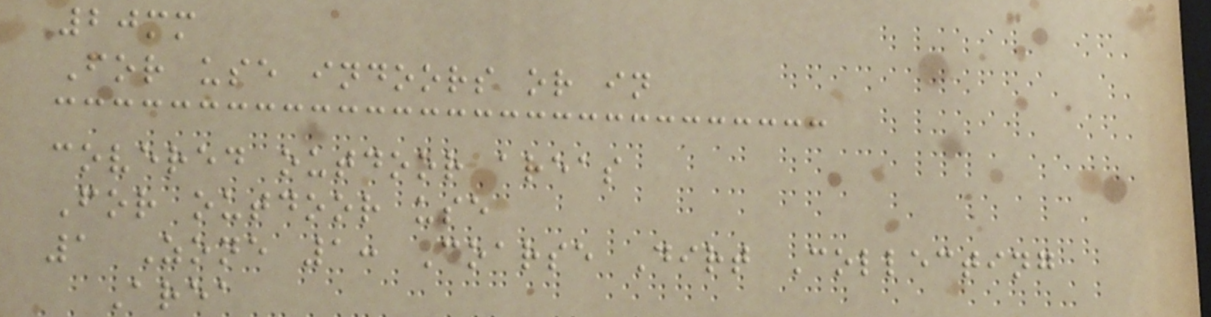20mm
For use indoors or in
covered outdoor areas
For outdoor use
1 Zone 1: Coarse Dirt Collecting
Area
